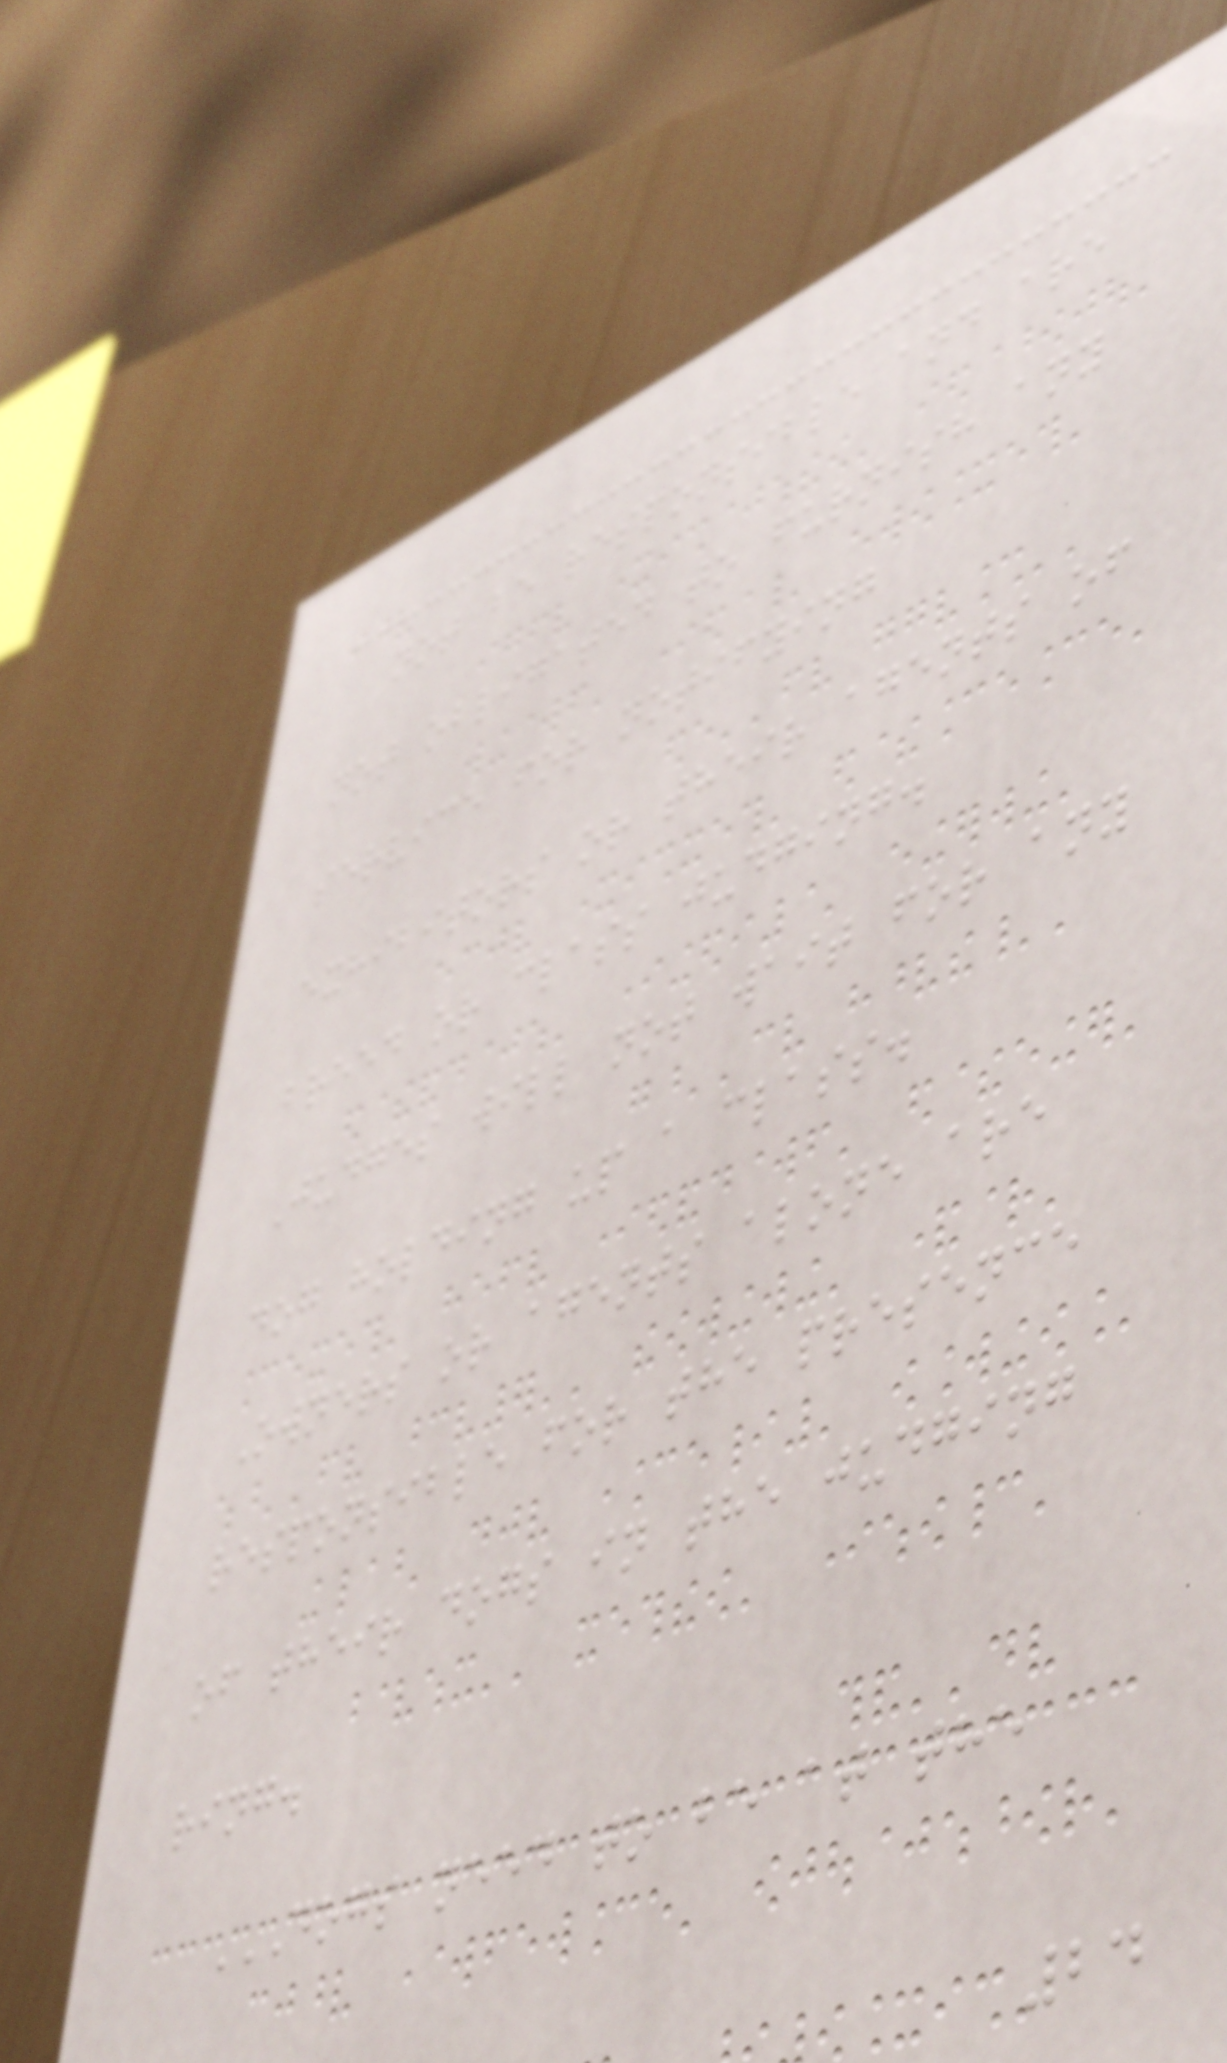not be responsible and are
not obligated to furnish any
service for notifying
exhibitors or their agents of
breed or class judging.
Judges will not wait for any
dog holding up a class.
Owners or agents alone are
responsible for the presence
of their dogs in the judging
ring.
DOGS NEED TO BE AT THE
24
